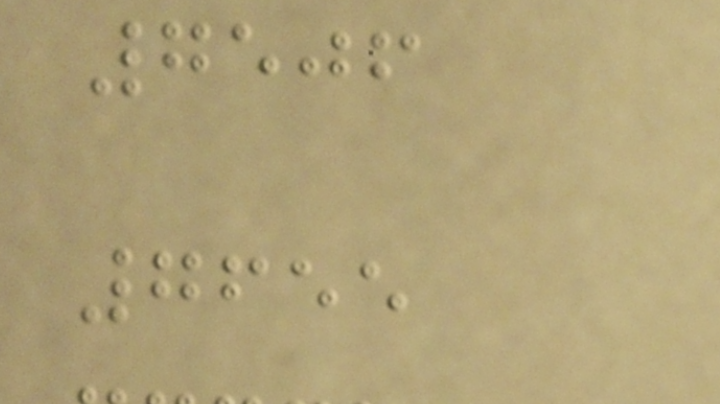7506
7655
